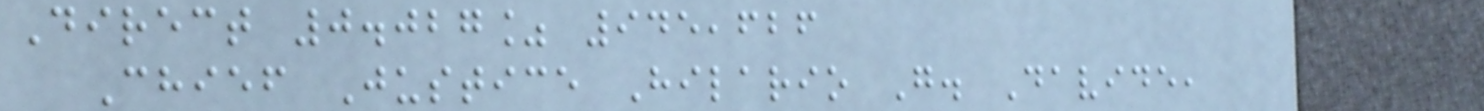Direct 0.027% 945,626
Chief Justice Hilario G. Davide,
